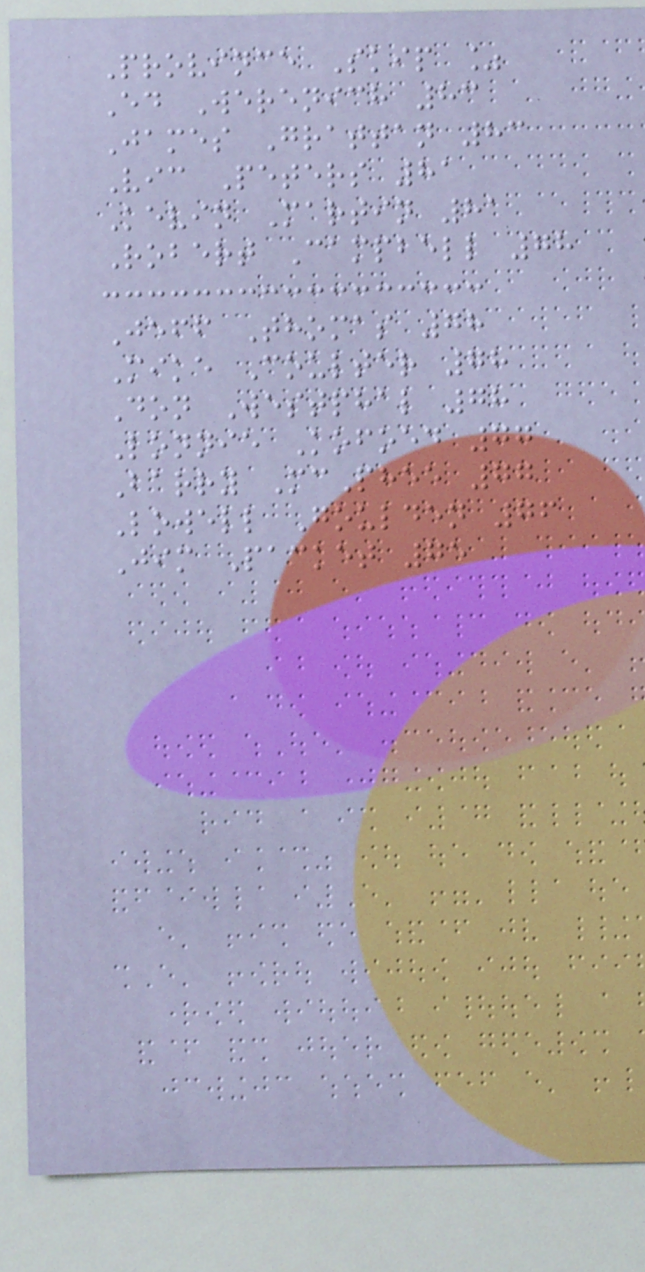Province Skip %
Ed Werenich 83
James Grattan 83
Vic Peters 81
Kevin Martin 81
Robert Campbell 78
Jeff Thomas 78
Mike Coulter 78
Don Westphal 78
Lonnie Kofoed 77
Barry McPhee 77
Lowell Goulden 76
Jim Packet 75
